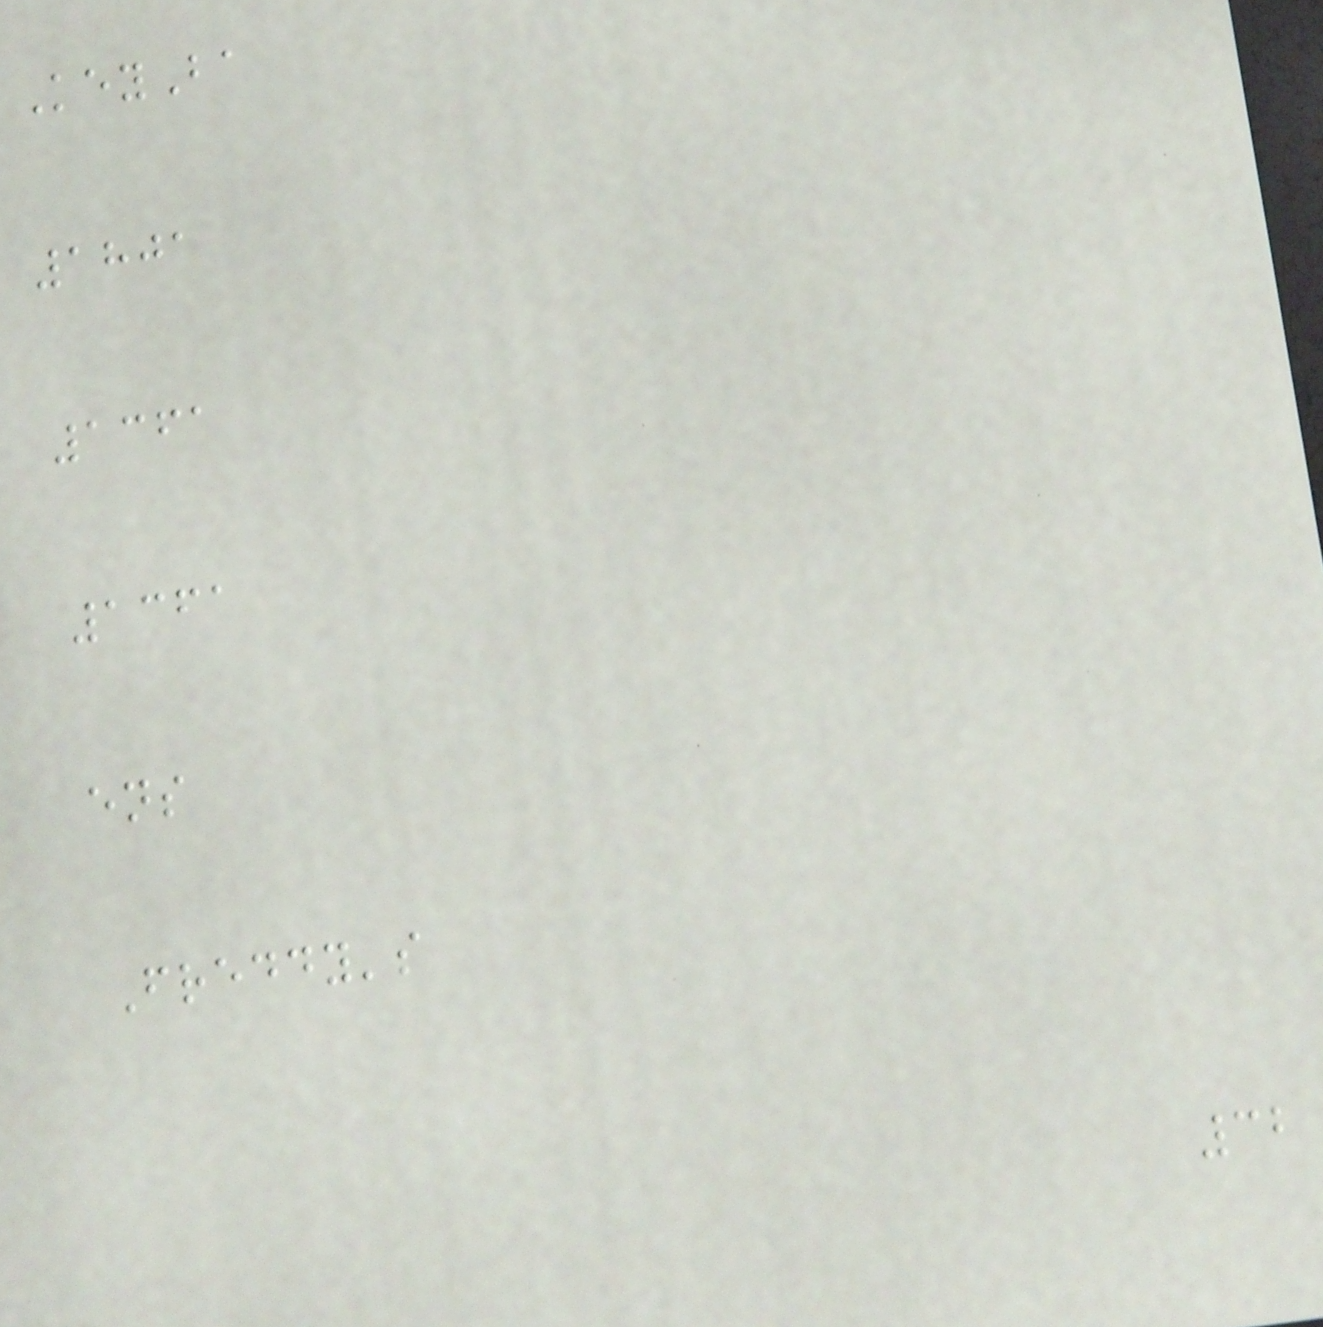KeyBa
1801
1361
1361
ens
Freddy's
32
